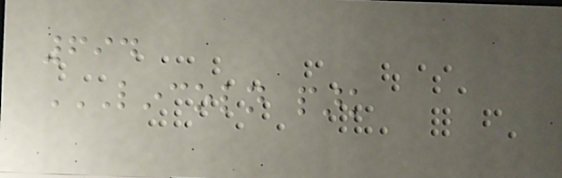694
LINCOLN PARK
